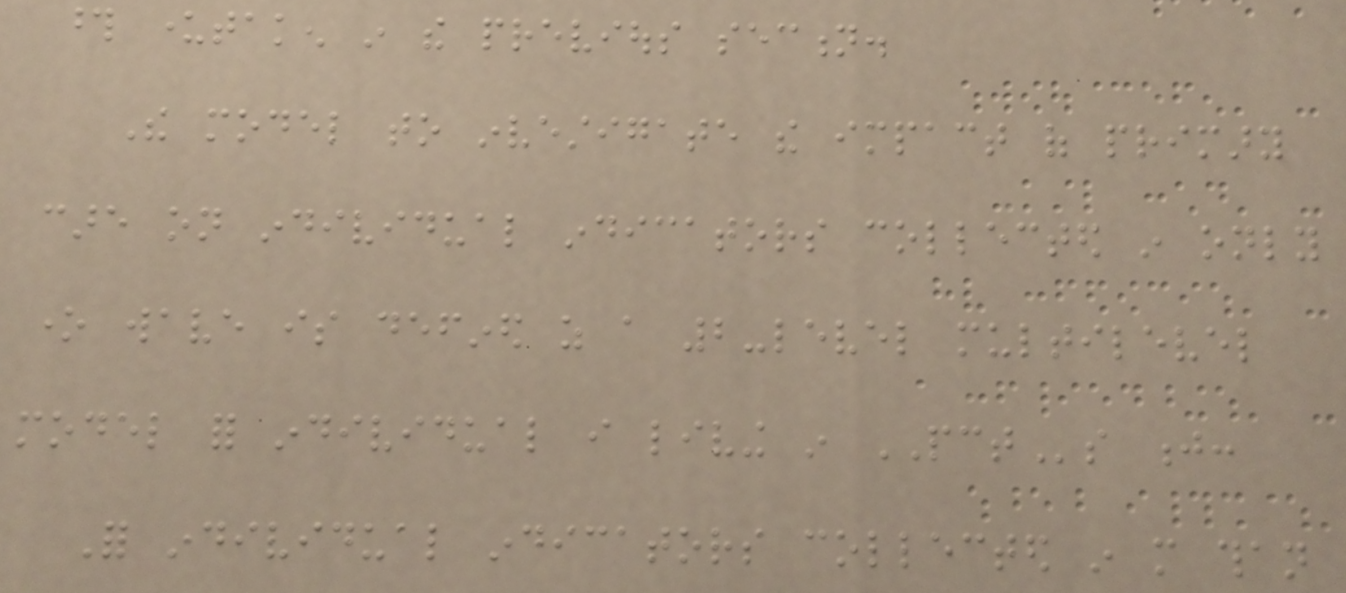those undertaken in the previous section.
The model to investigate the impact of primary
care on individual indicators collected in only
one wave is defined as a 2-level multilevel
model for individual i living in PCTs j:
For individual indicators collected in more than
